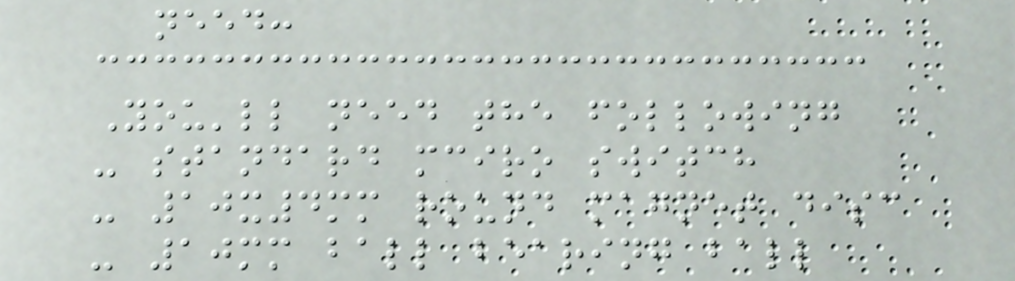need:
You'll need the following
- standard mciro switch
- 10x4mm round magnet disc
- 10mm ball bearing ball
